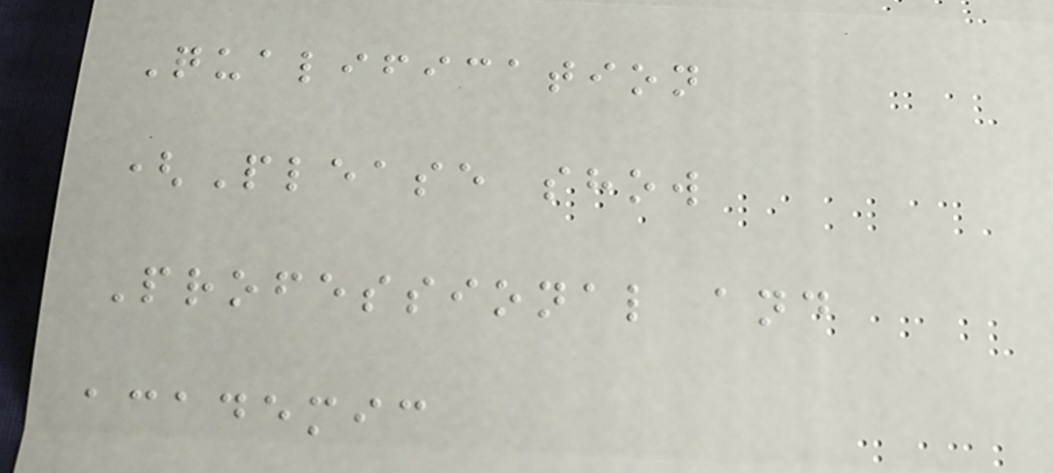Qualification
(Please show
Professional and
academic
